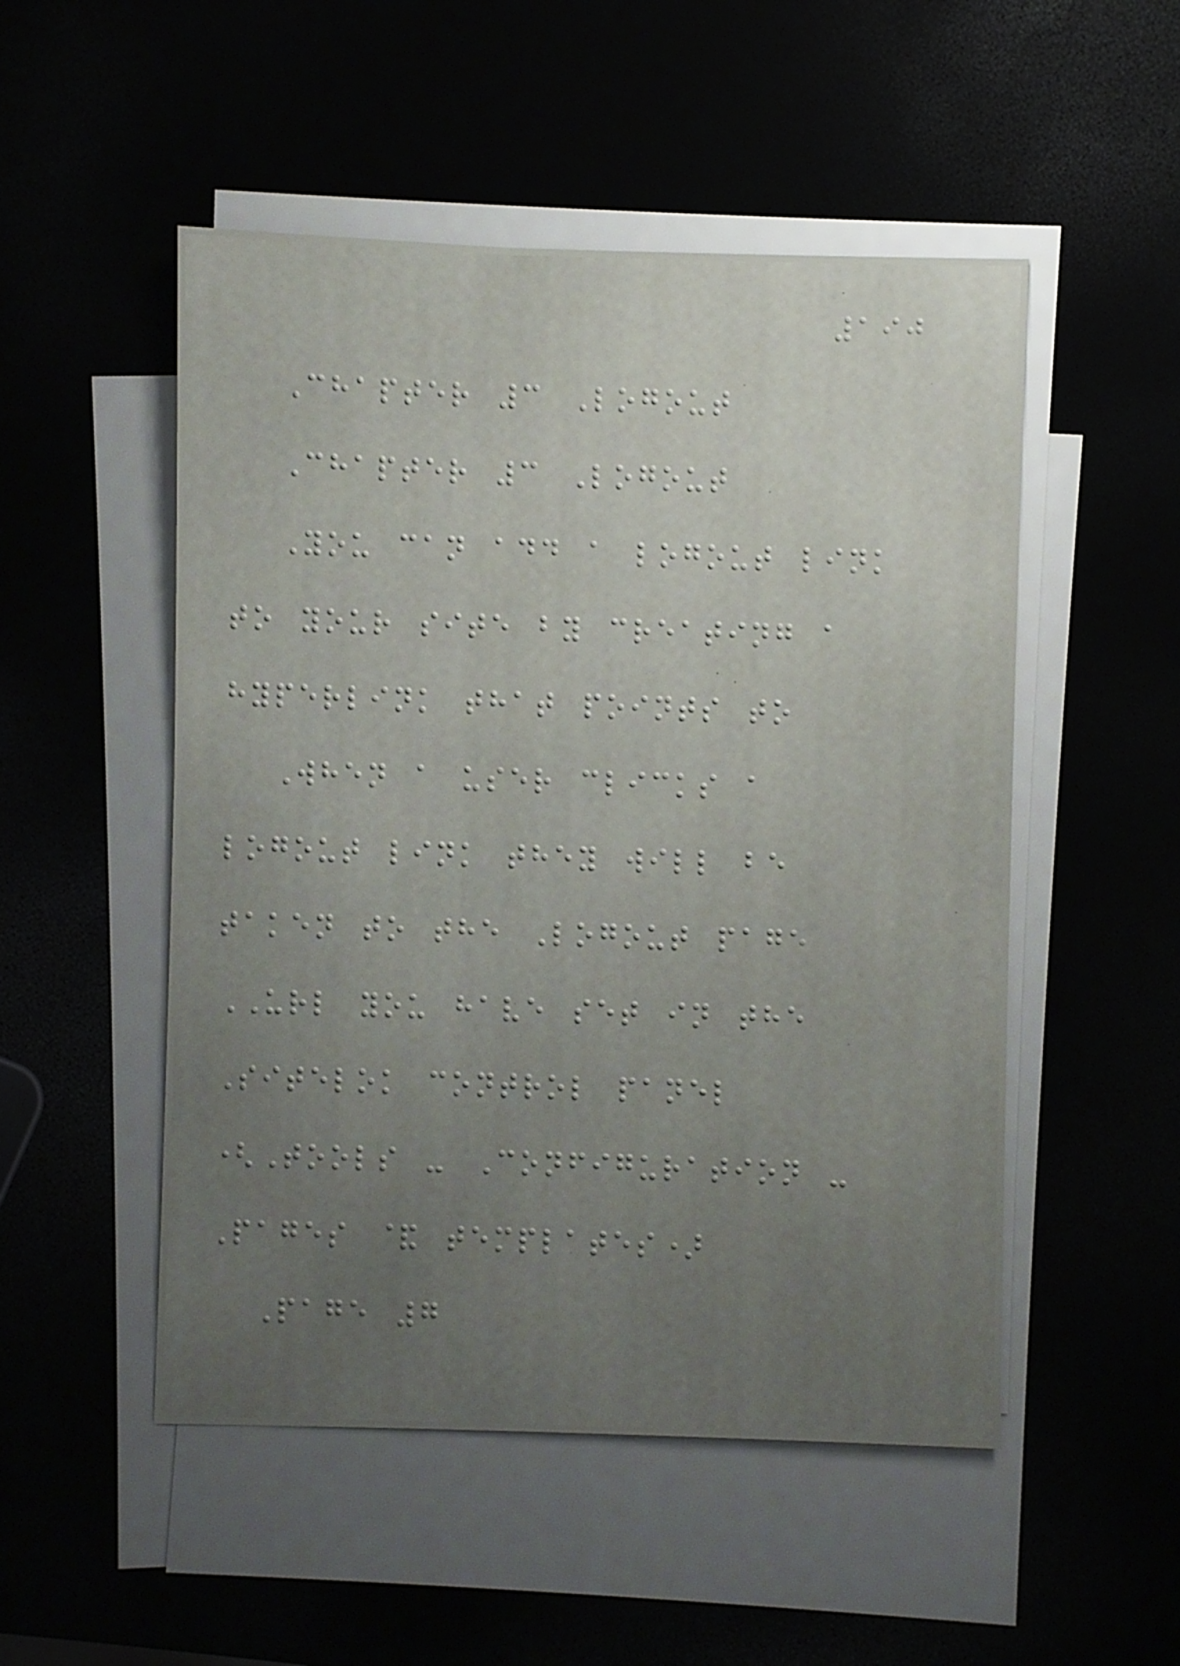190
Chapter 3 Logout
Chapter 3 Logout
You can add a logout link
to your site by creating a
hyperlink that points to
When a user clicks a
logout link they will be
taken to the Logout page
URL you have set in the
Sitelok control panel
(Tools - Configuration -
Pages & templates)
Page 7
